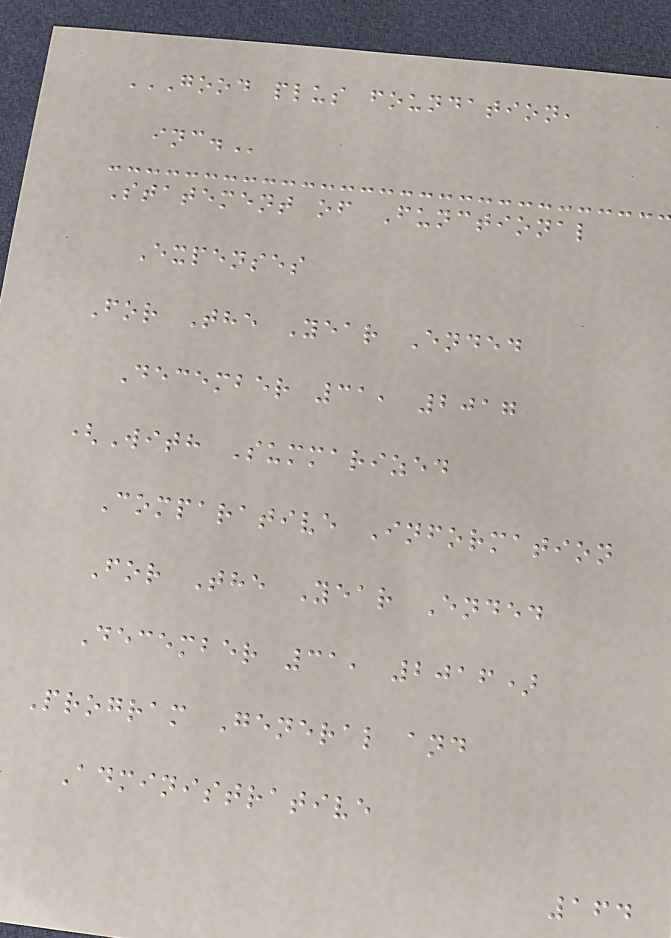GOOD PLUS FOUNDATION,
INC.
Statement of Functional
Expenses
For The Year Ended
December 31, 2017
(With Summarized
Comparative Information
For The Year Ended
December 31, 2016)
Program General and
Administrative
164
